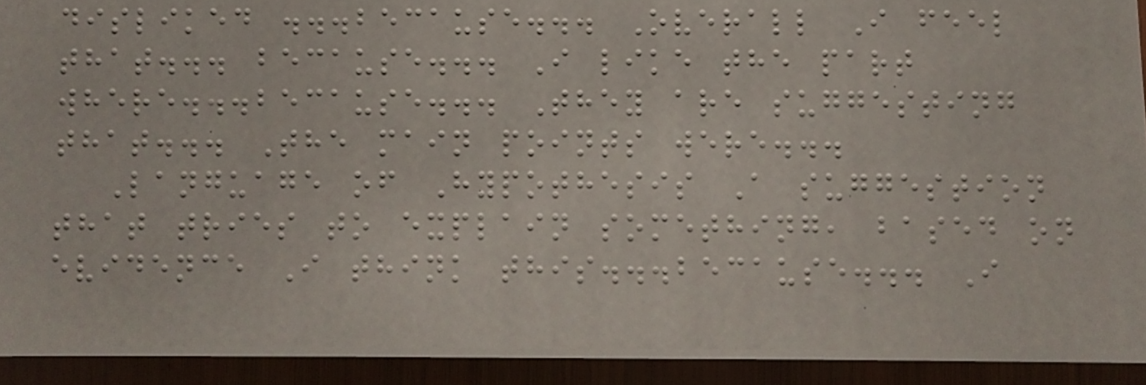disliked ...because... Overall I feel
that... because... I like the part
where...because... They are suggesting
that... The main points were...
Language of Hypothesis A suggestion
that tries to explain something, based on
evidence I think this...because... I
